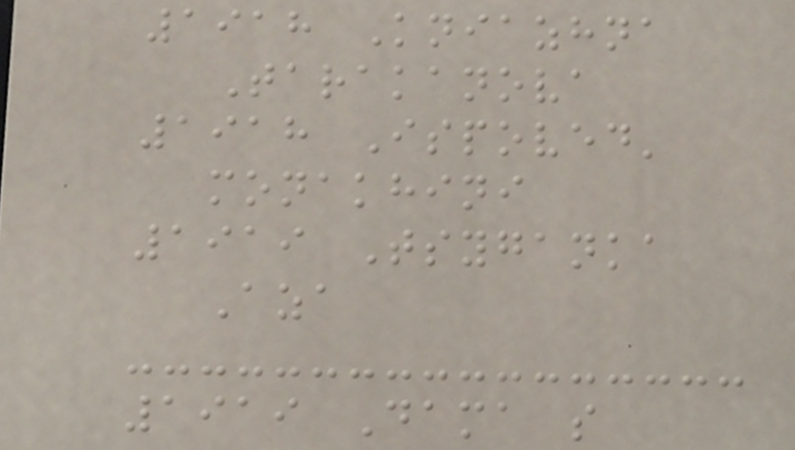1918 Kniazhna
Tarakanova
1918 Ispoved'
monakhini
1919 Tsyganka
Aza
1919 Dama s
